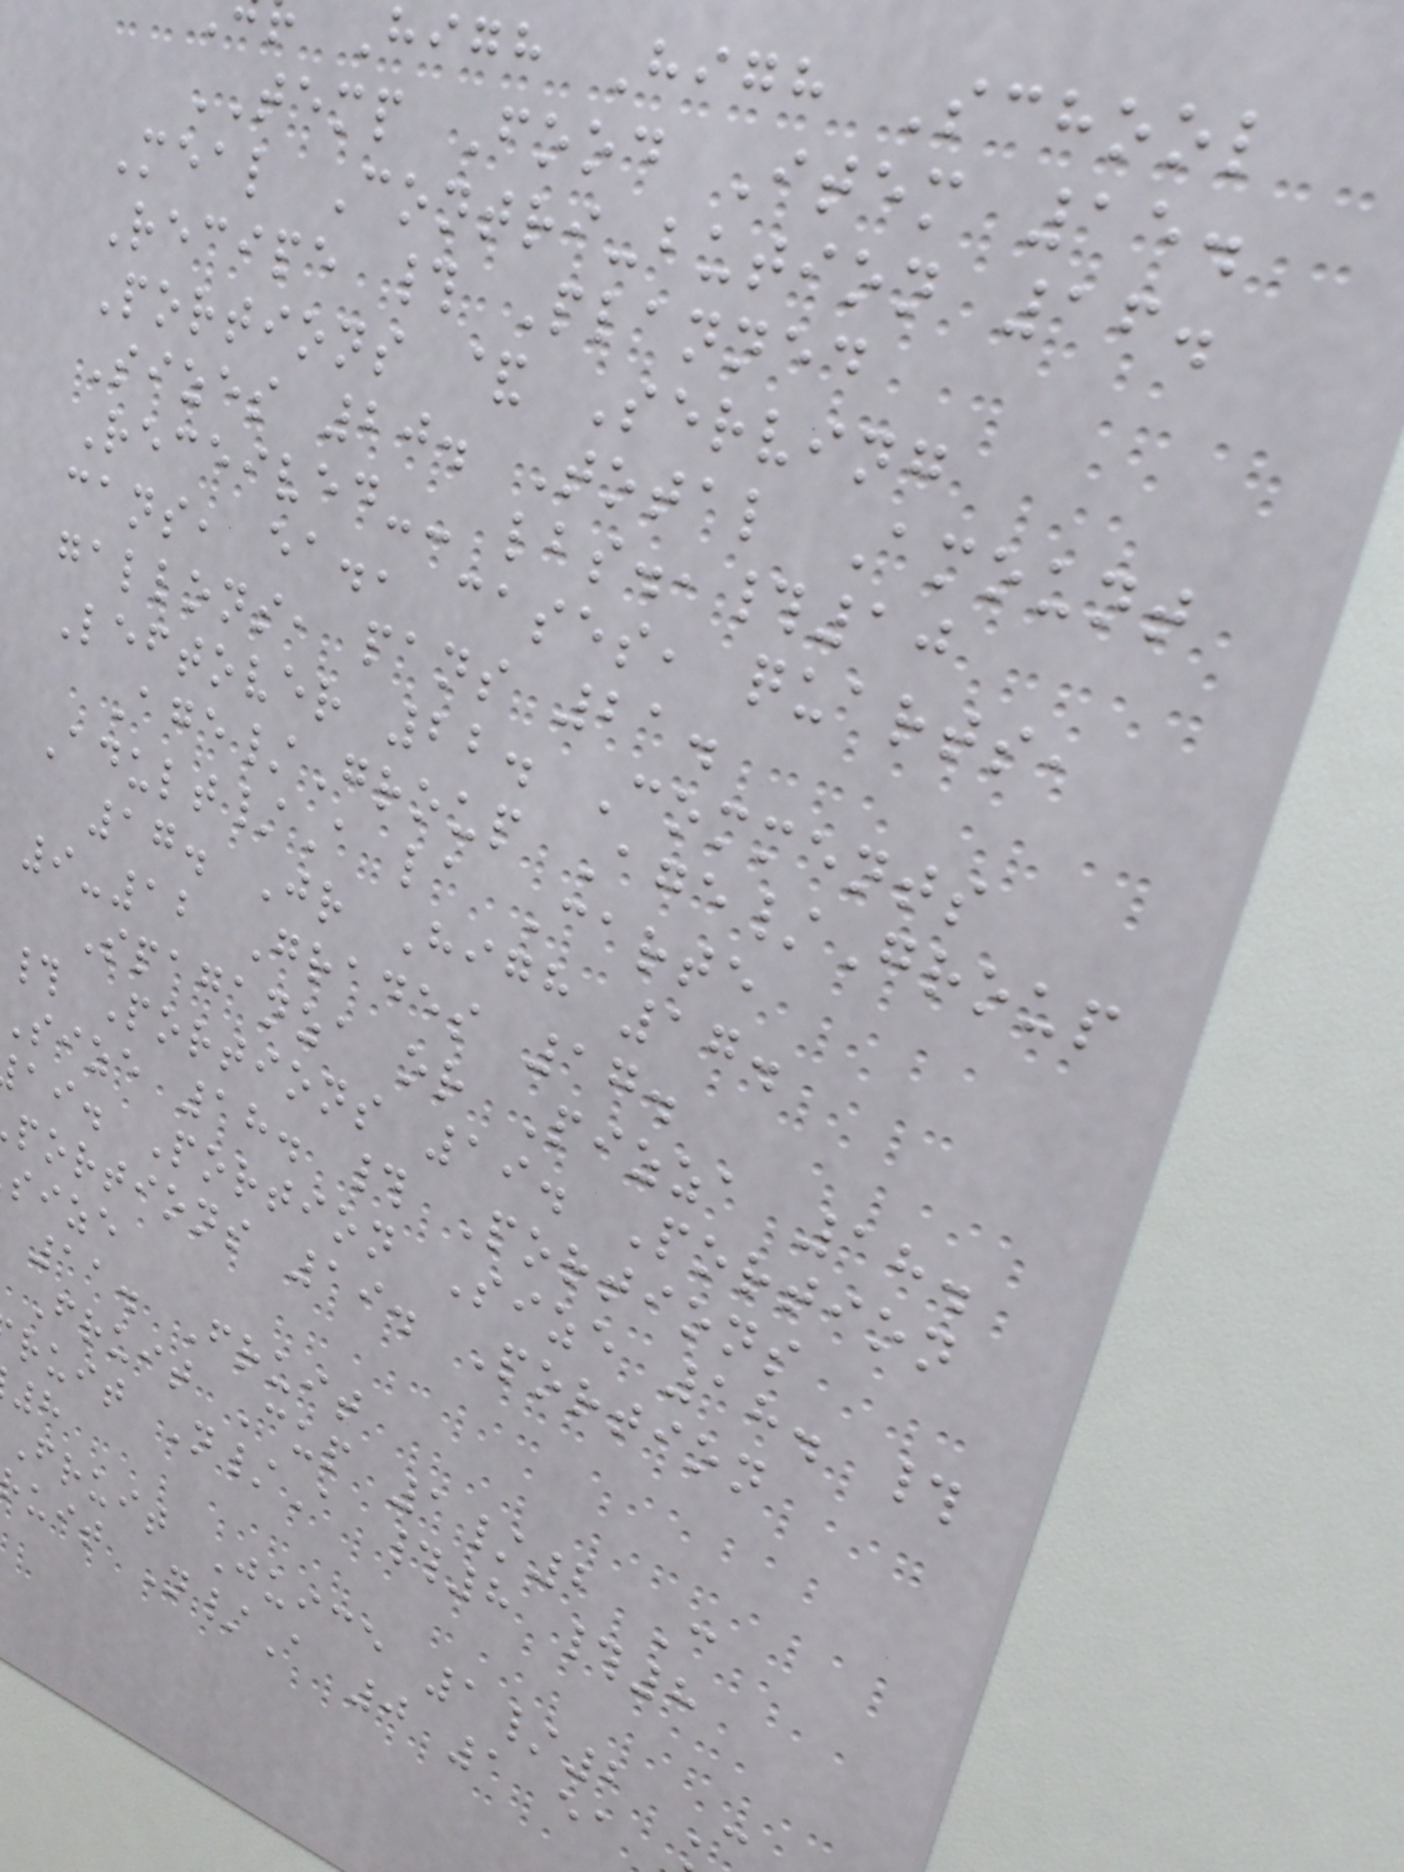High High School
TEMP Food Item 15.
Meal Contri-bution 16.
Recipe # Planned
Portions & Serving
Sizes 20. Total Amount
Received-- lbs.,#10
cans, ea., cases, quarts,
gallons, pans 21.
Leftover 22. Comments
Age/Group Age/Group
Adult/A la Carte
17. Jr High 17.
9-12 Grades 17.
Spaganza or Pizza 18.
# Portions 19. Portion
Size 18. # Portions
ai. Portion Size 18. #
portions 19. Portion
size
11. Fruit
Fruit Cup 1/2 C
ruit N/A #8 #8
Fruit Juice 1/2 C
uit N/A 0 1 ea
